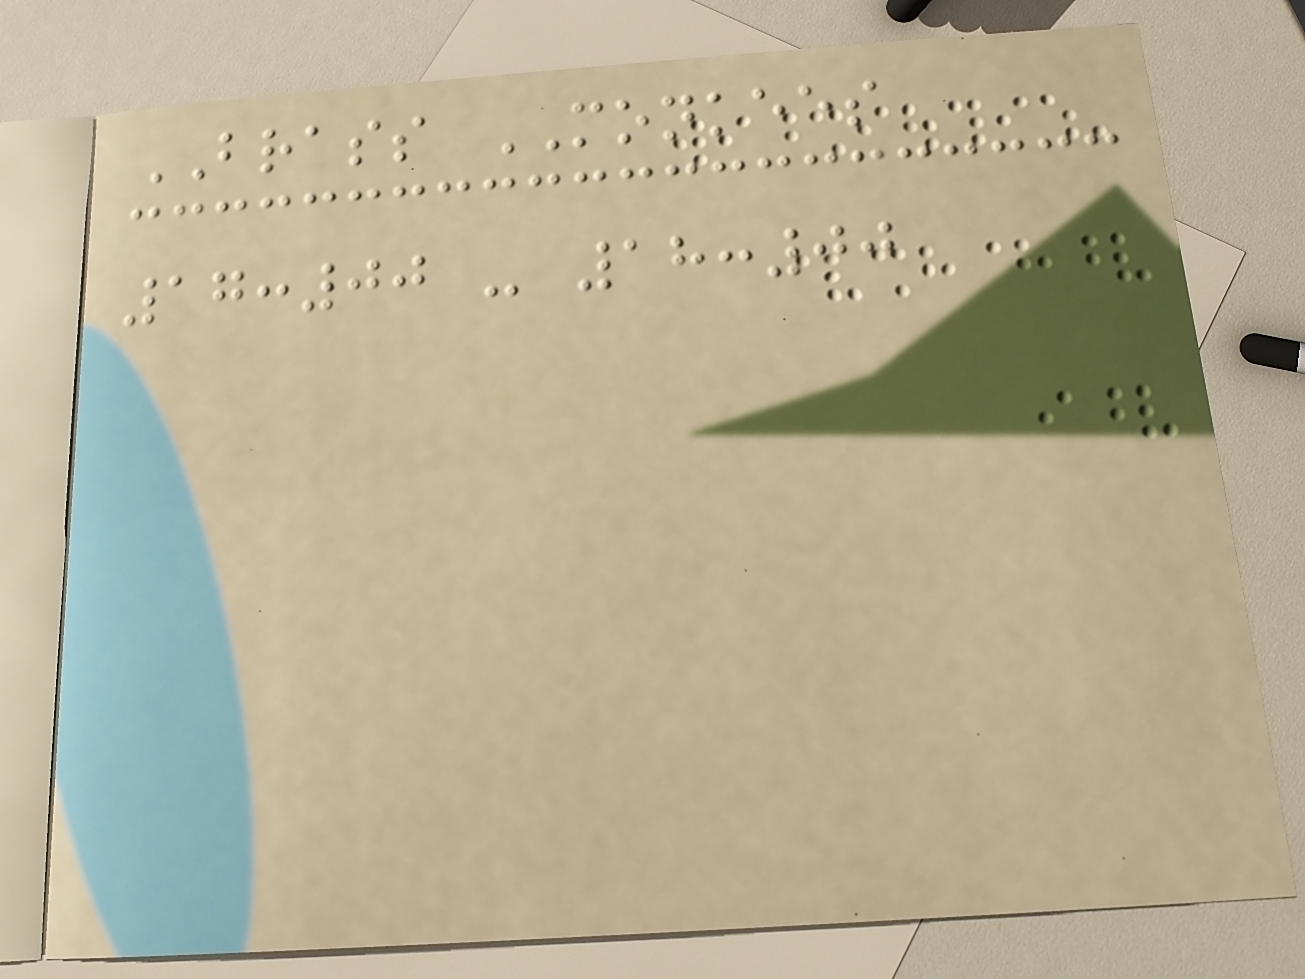BRASS MONKEES
17:00 - 18:00
